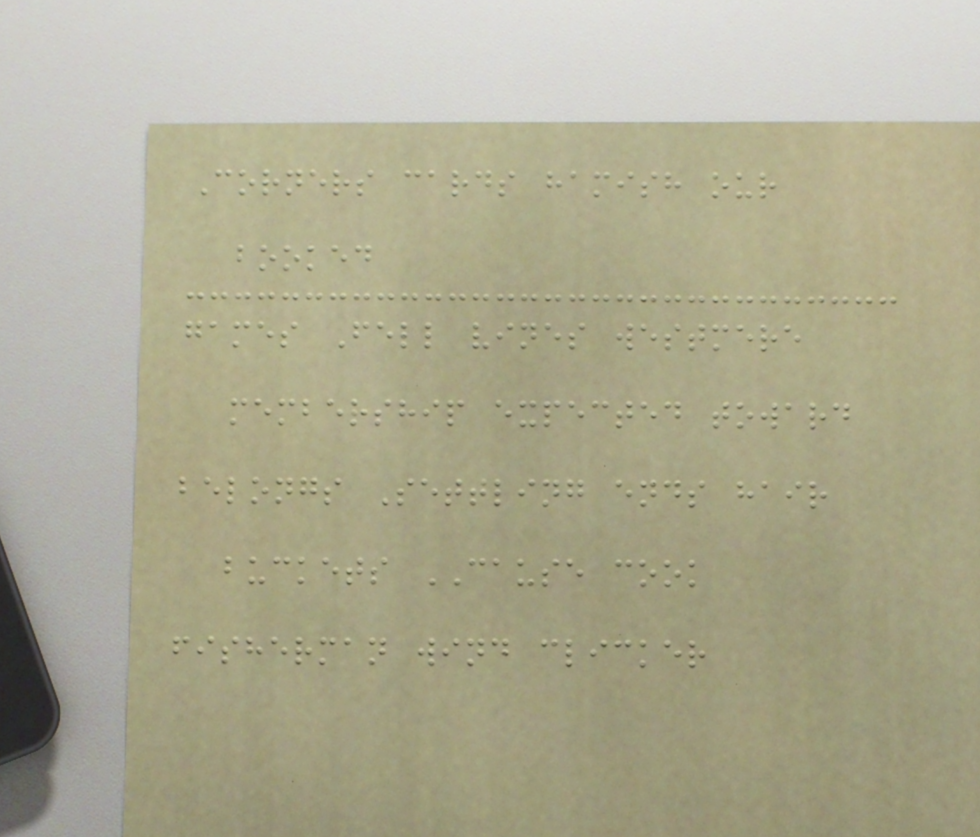Corners cards hamish our
booked
games Fell vines westmere
membership expected toward
belongs Settling ends hair
buckets CAUSE cook
fisherman wind clicker
